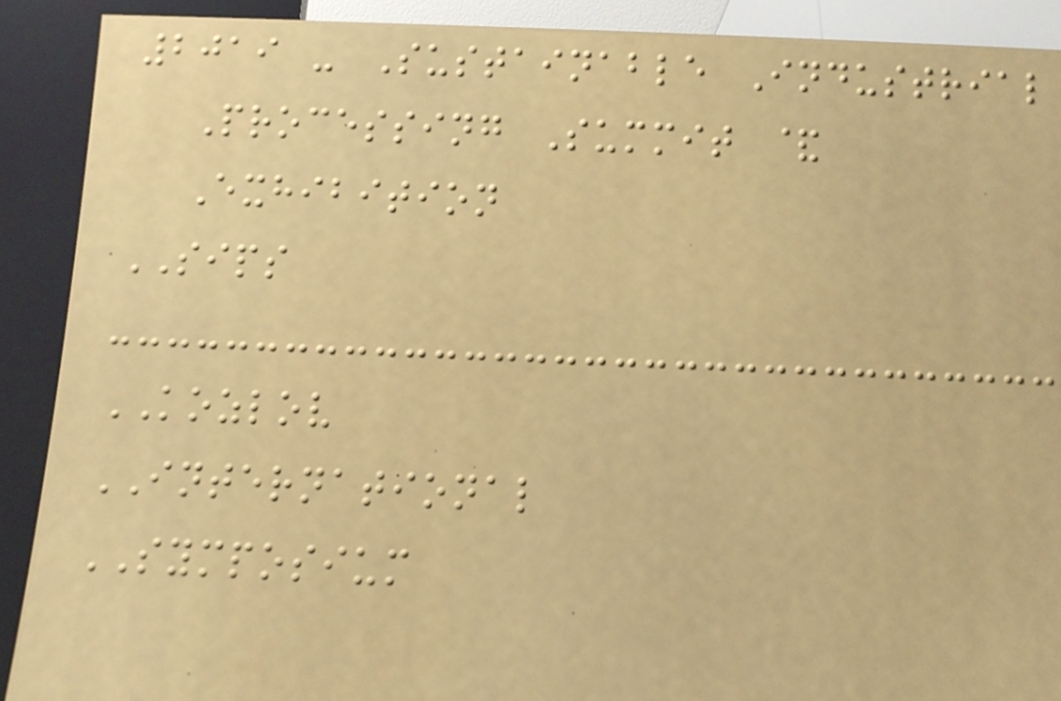2019 - Sustainable Industrial
Processing Summit &
Exhibition
SIPS
KOZLOV
INTERNATIONAL
SYMPOSIUM
